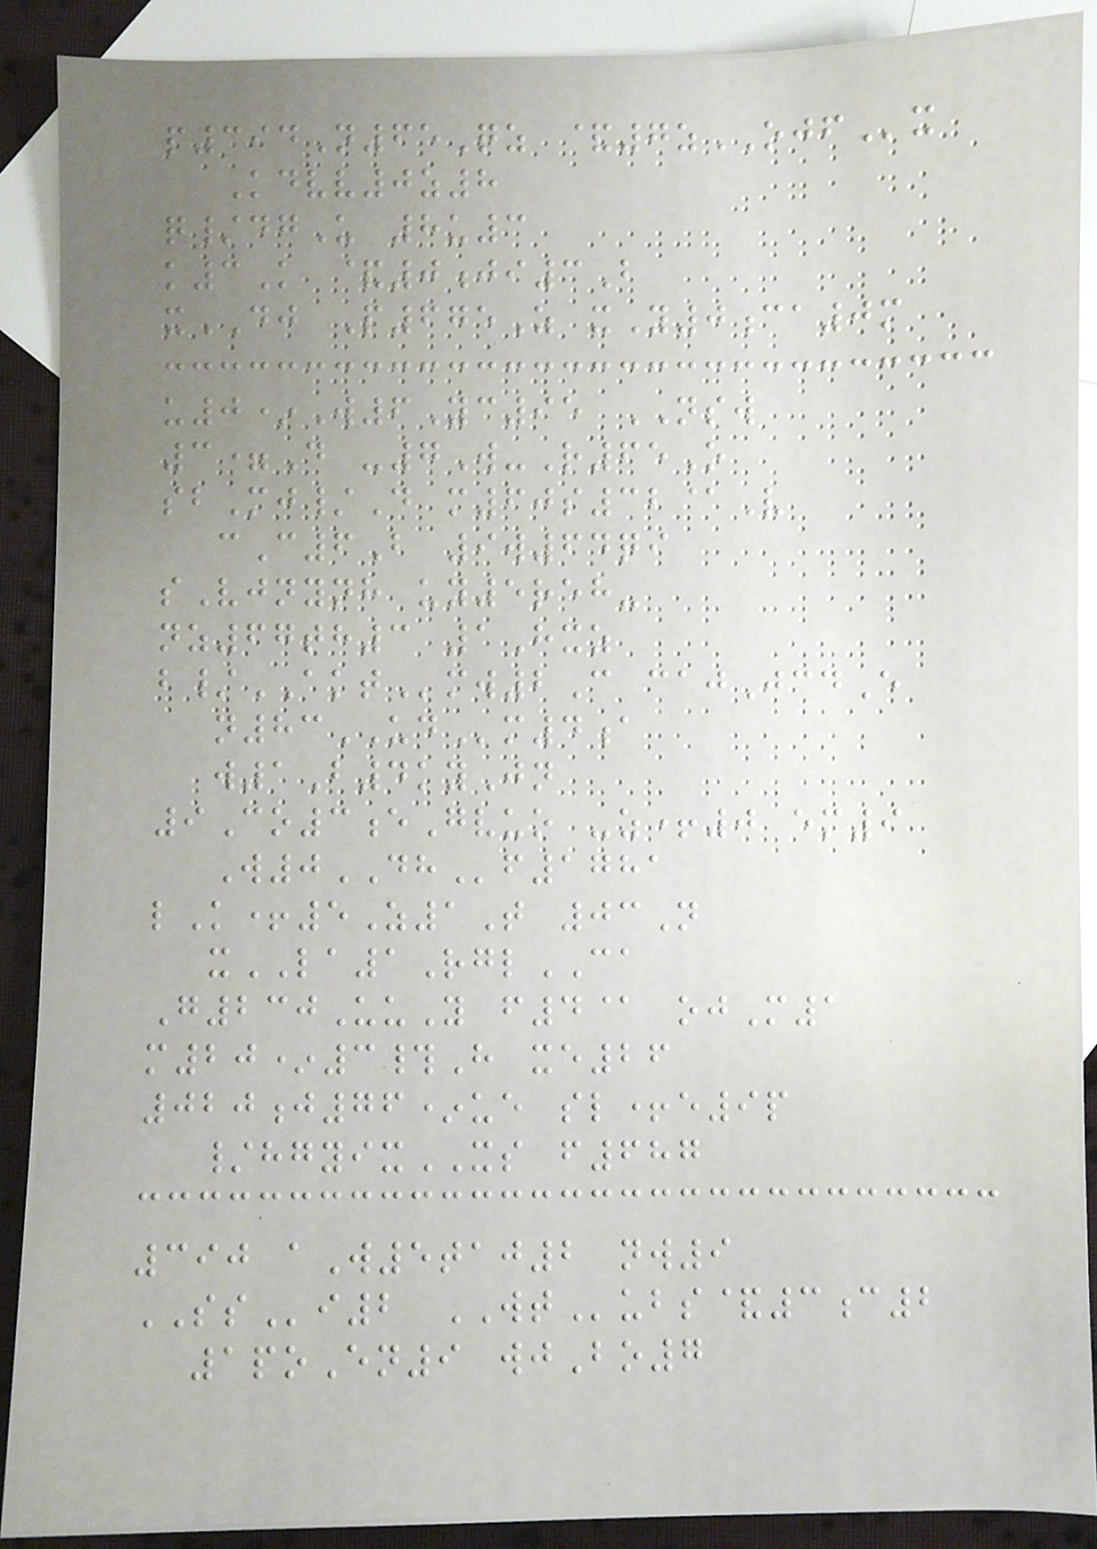p394N65Qz &7zOJFx
Kdvv0z8
q/dgU 8u3
k3K &0ji3B
xDJ P675Z xY0ca0m
u0*W6Yc95 NSW
3=D -7W-R65O
sbMj/D m60s32@V
cC6B 9w64qi
sVjnynh uy5reh-
nz67th3 1Hxz
b/AKTmw2C cajJcdE
n83UDm4a
w1B4kyJn
9Co3eGvuo -z+0 em9
W0DHf1781
lK+5Z1T 03N
xLA1RglCA
G230UuY f4@ ojM1
m20*3#H xe26
020j76*ue sl+e9p
/hgyixXS f687
390 aW5taj2 nw9
SSi2 WTubs&3c2
1poEn9 wjBo7
